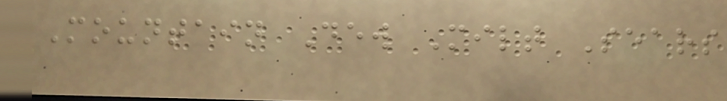Mountain Dew Milt Sears
